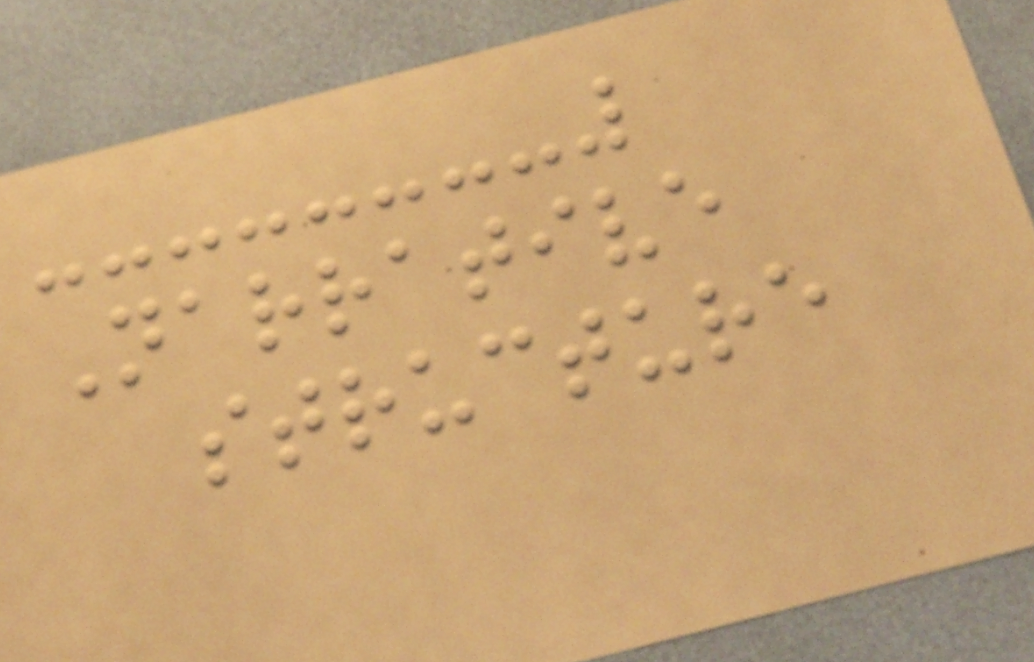Narrative
structure
